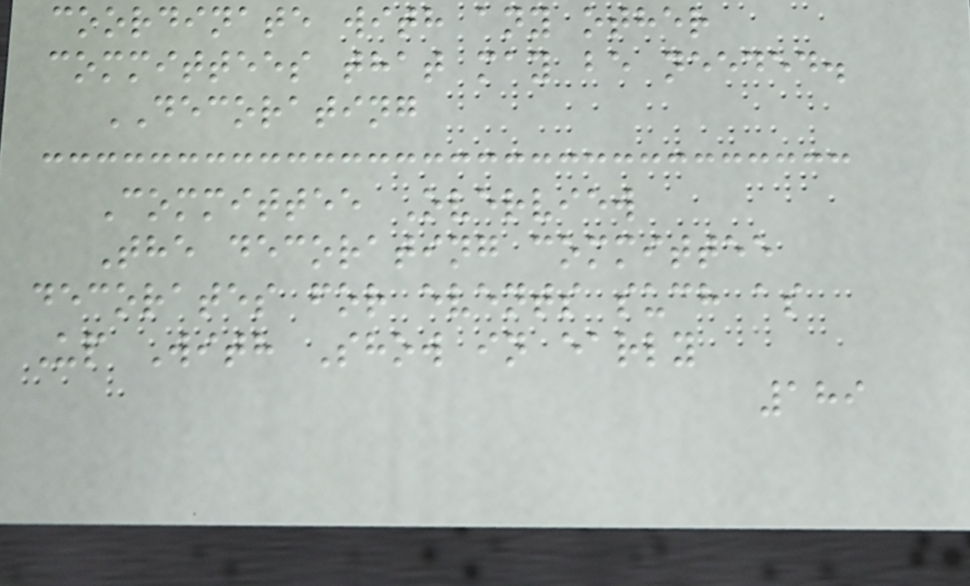coordinate with any other
committees that may be needed.
DECORATING
Committee Overview
The decorating committee
decorates for events such as
Up With Show in early
189
